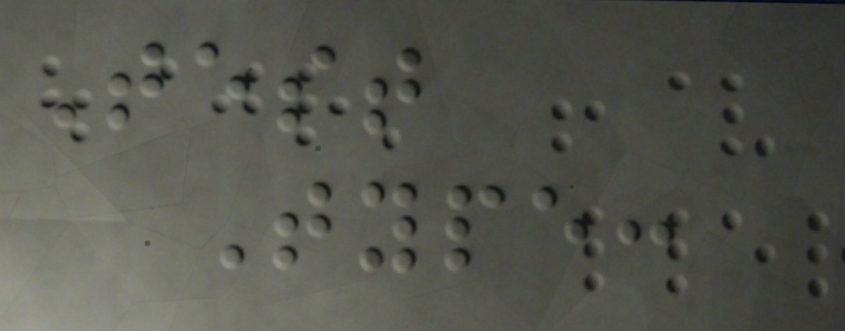Test
Type:
